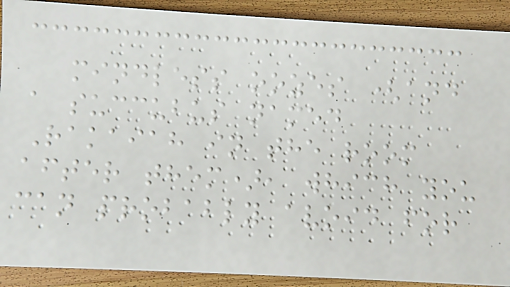mindless oozes (and
a succubus named
Rakaiah in the room
after them), which you
can probably avoid for
